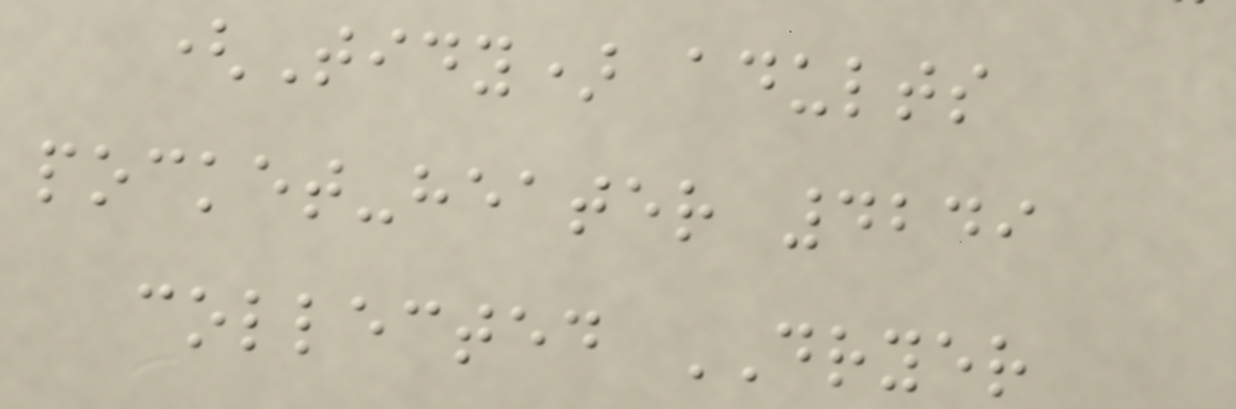(Tidy) adults
pocket-heater 4249
collected DRYER
